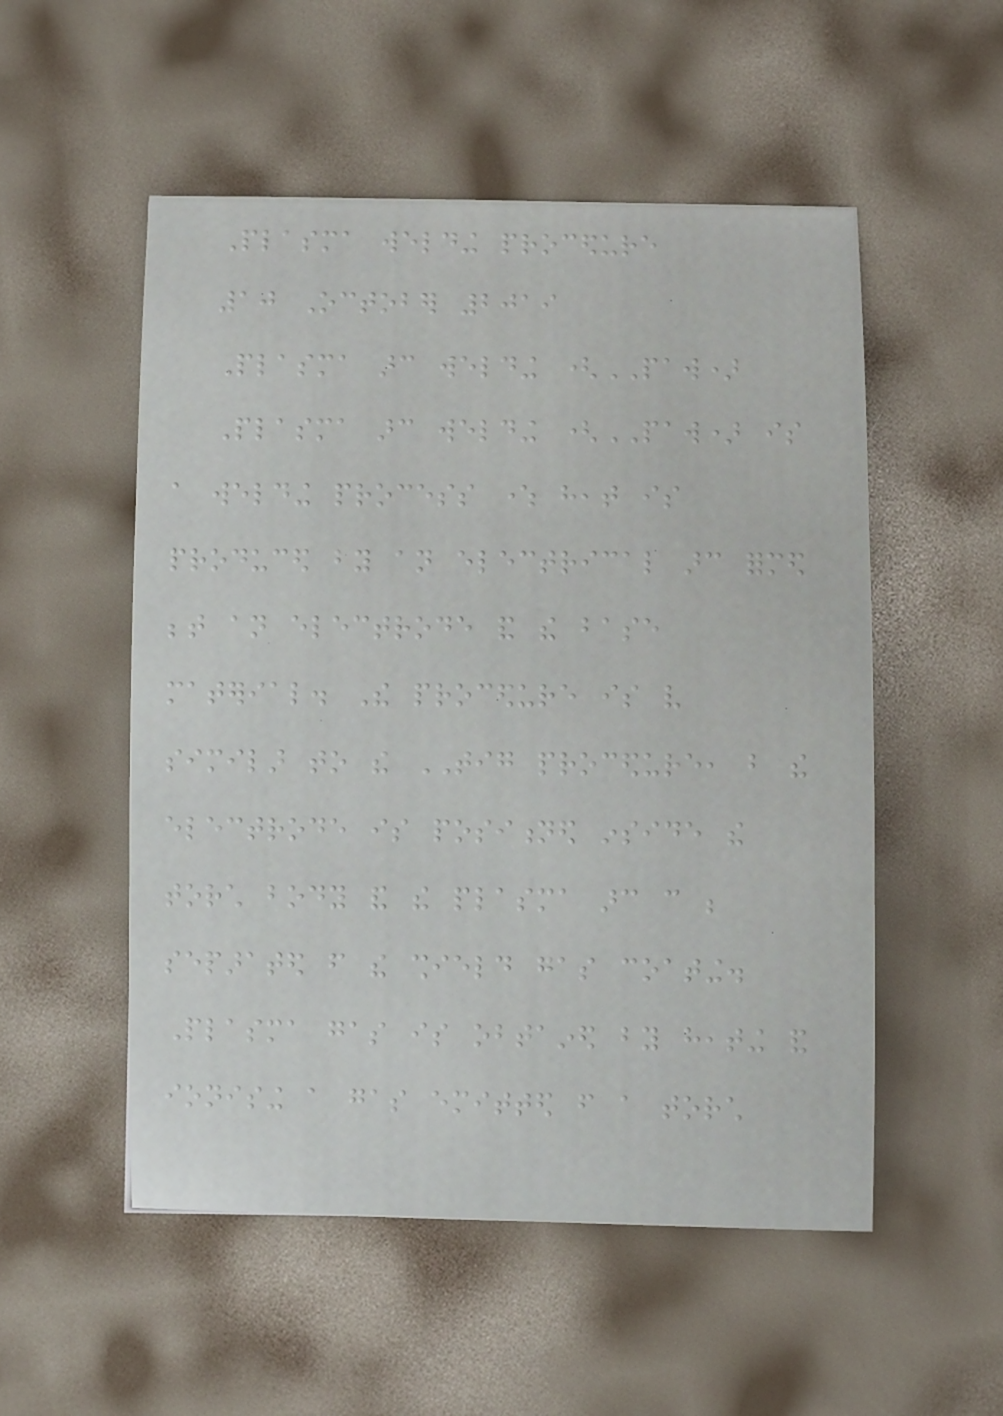Plasma welding procedure
10 October 2019
Plasma arc welding (PAW)
Plasma arc welding (PAW) is
a welding process where heat is
produced by an electrical arc formed
between an electrode and the base
material. The procedure is very
similar to the TIG procedure, but the
electrode is positioned inside the
torch body and the plasma arc can be
separated from the shield gas coating.
Plasma gas is obtained by heating and
ionising a gas emitted from a torch
